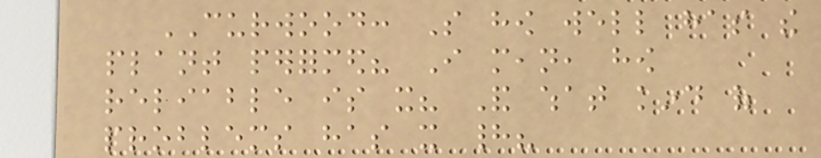CURWOOD: So how well has the
plant performed? I mean, how
reliable is it? And what kind of
problems has it had?
